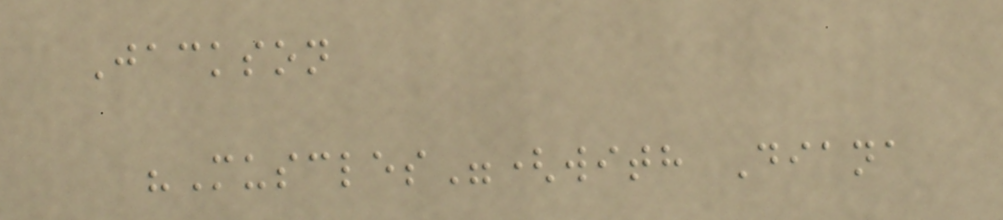Jackson
"Muscles"(with Diana
